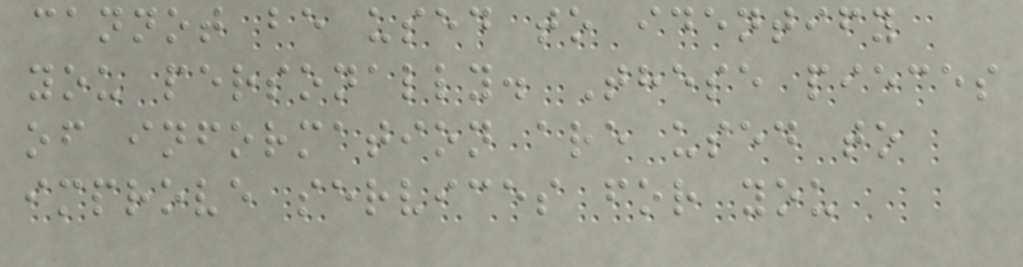cannot be used to identify
you personally. These pieces
of information are used to
improve services for you
